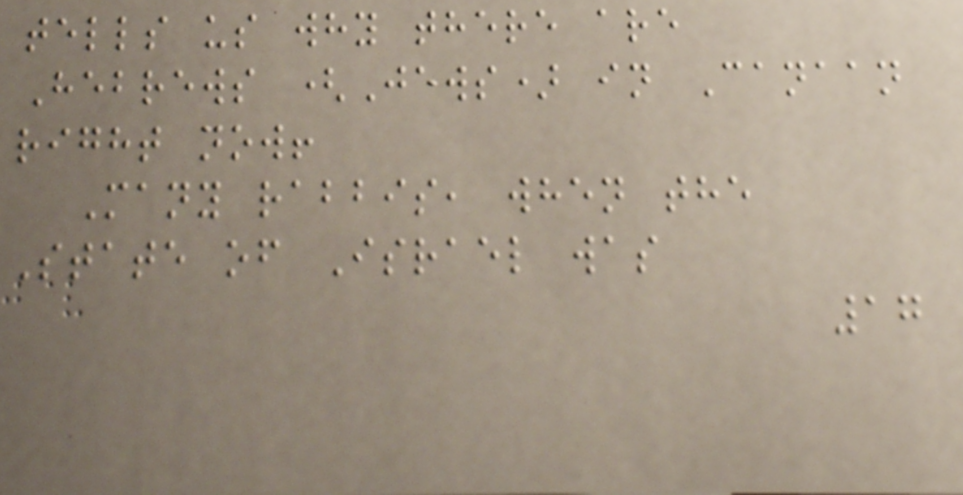tells us why there are
Hebrews (Jews) in Canaan
right now!
Many rabbis, when the
State of Israel was
17
